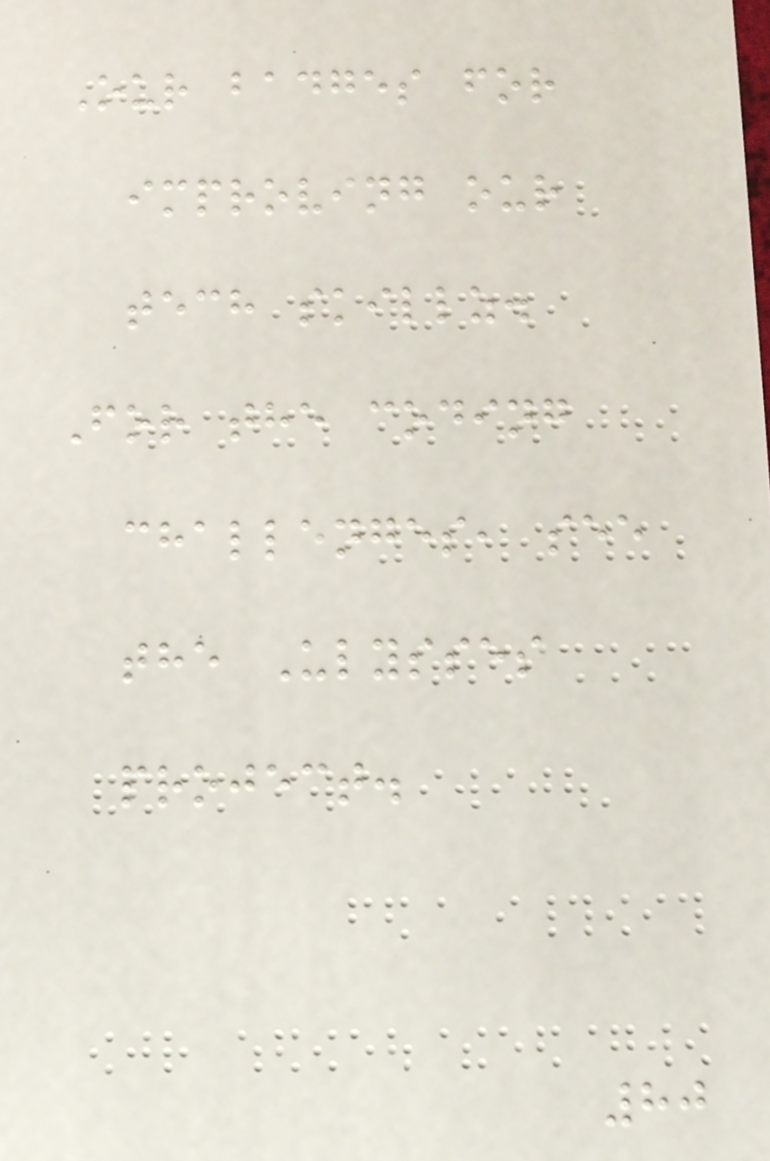Our badges for
improving our
tech skillz.
For the coding
challenges, see
the Ulysses
project.
80
